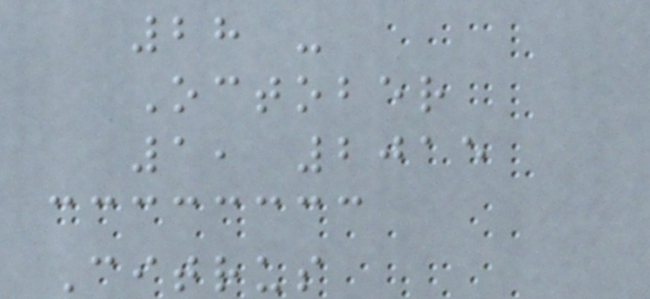28 -
October
1, 2015
Citrus
